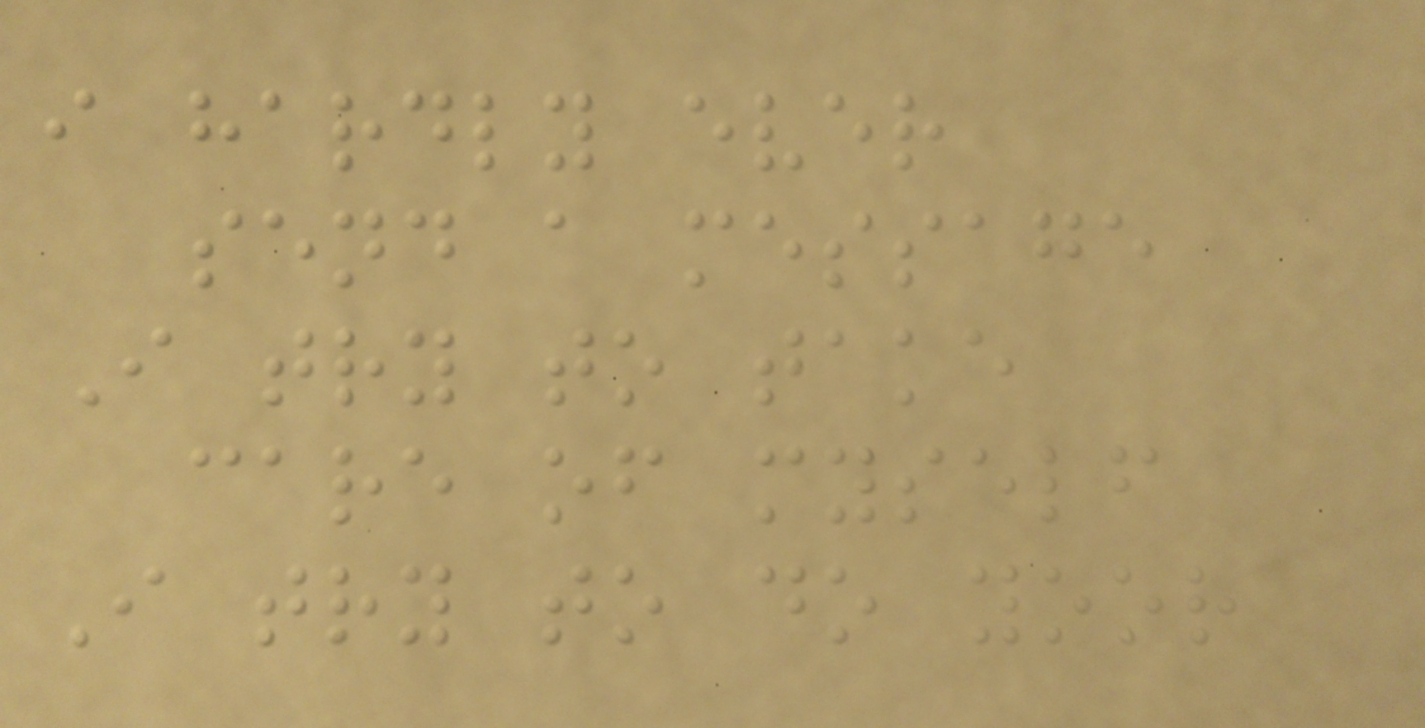i hardly ever
send a message
I try to take
care of myself
I try to do yoor
